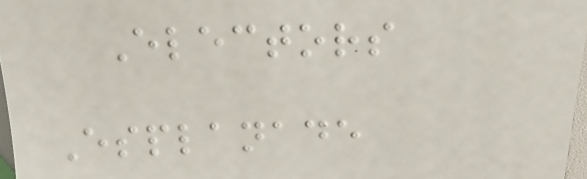Electors
Esplanade
